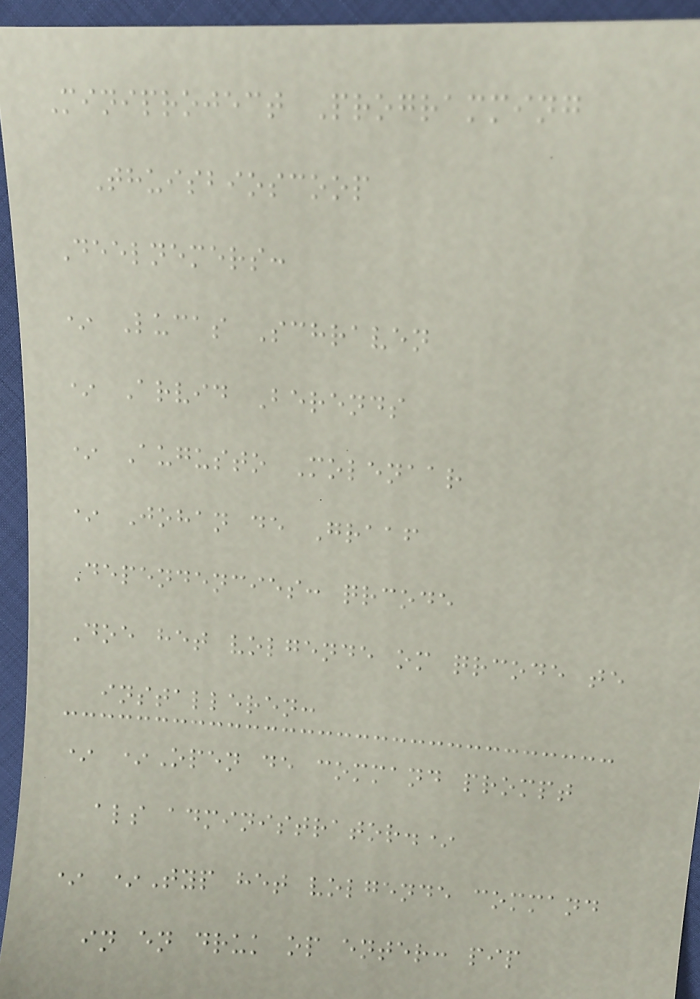Miniproject Programming
Thuisbioscoop
Deelnemers:
* Lucas Schraven
* Arvid Berends
* Augusto Molenaar
* Johan de Graaf
Dependencies: qrcode
Doe het volgende om qrcode te
installeren:
* *Open de command prompt
als administrator.*
* *Typ het volgende command
in en druk op enter: pip
